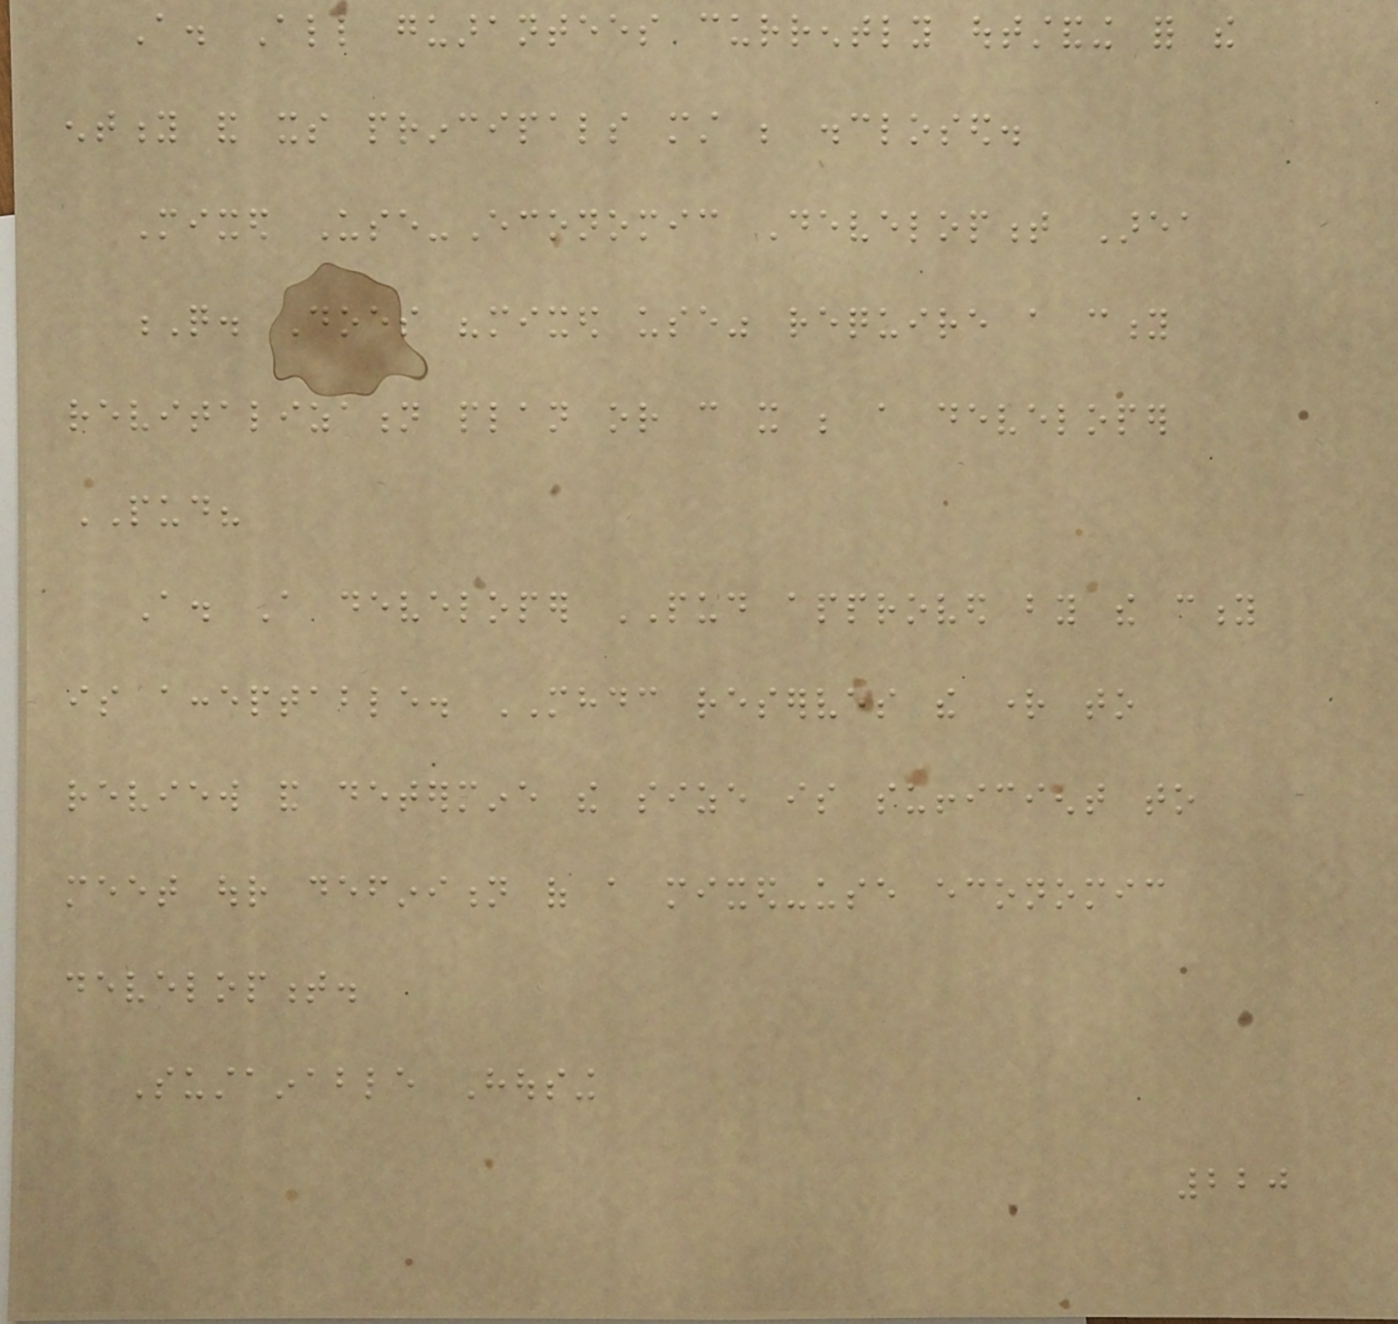A. All guarantees currently outstanding for the
entity and its principals must be disclosed.
Mixed Use-Economic Development Area
Q. Does "mixed use" require a city
revitalization plan or can it be a developer
PUD?
A. A developer PUD approved by the city
is acceptable. MHDC reserves the right to
review and determine the size is sufficient to
meet our definition of a mixed-use economic
development.
Sustainable Housing
220
